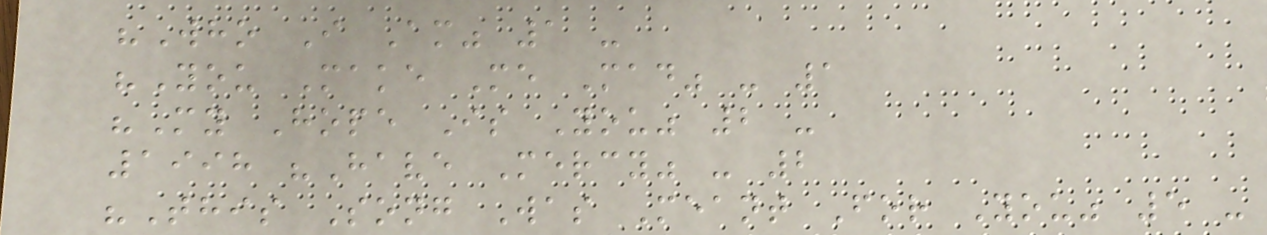"Who I Am" 1 -
"You Make Me Mad" - 1
"My Hope Is You" 2 -
1998 "Have Mercy" - 2
"This Song Was Meant For You" 5 -
